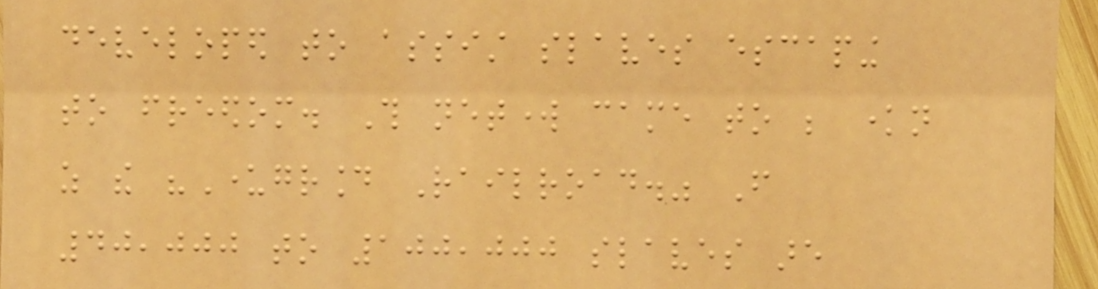developed to assist slaves escaping
to freedom. This network came to be known
as the "Underground Railroad." From
40,000 to 100,000 slaves are
